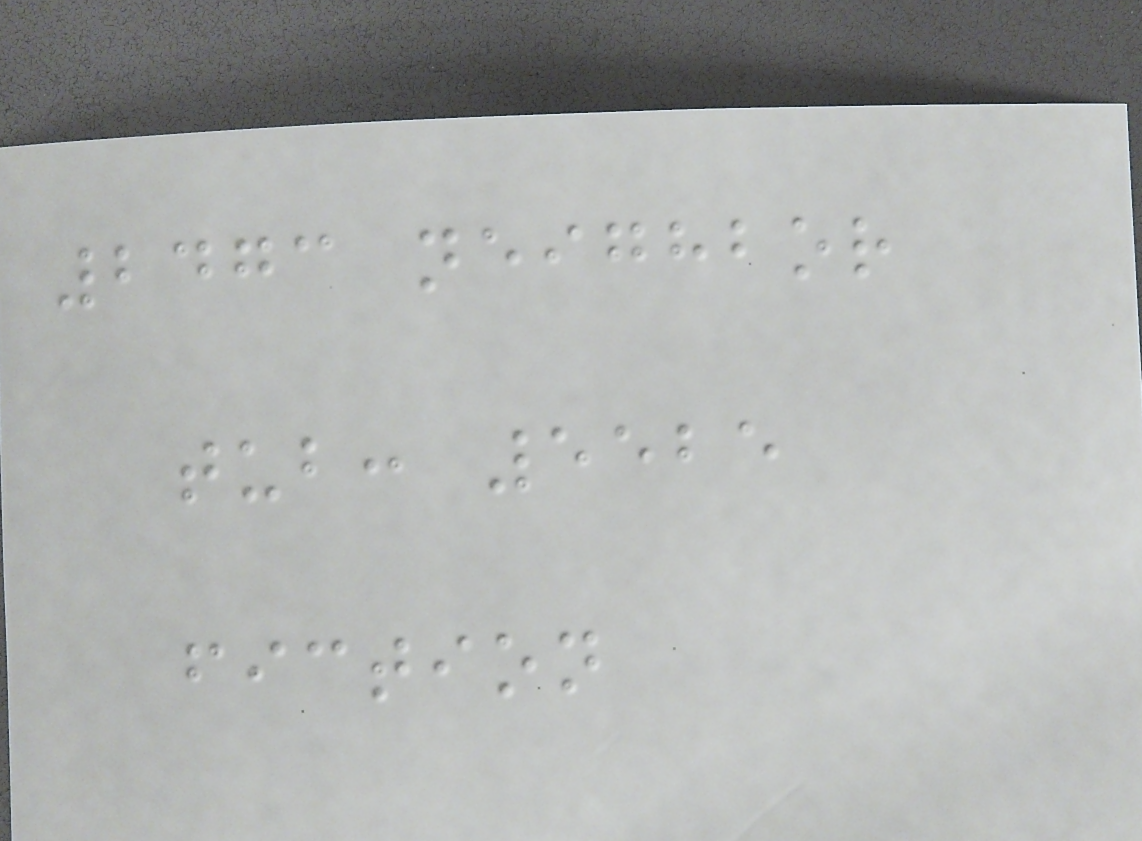2473 neighbor
tub: 5525
fiction
